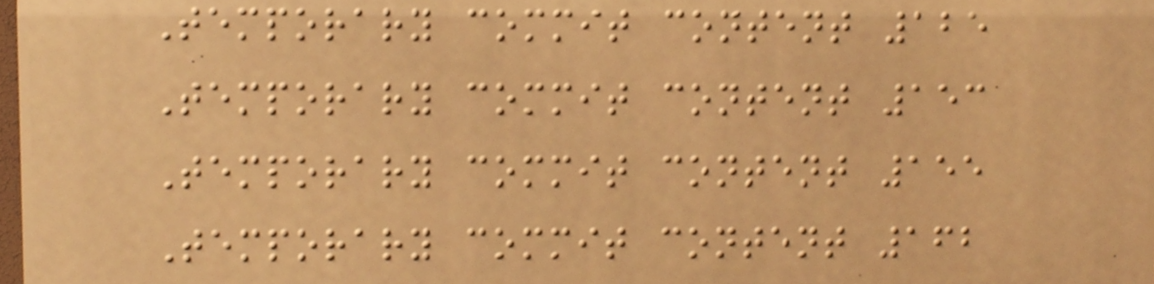Temporary commit content 125
Temporary commit content 153
Temporary commit content 155
Temporary commit content 162
